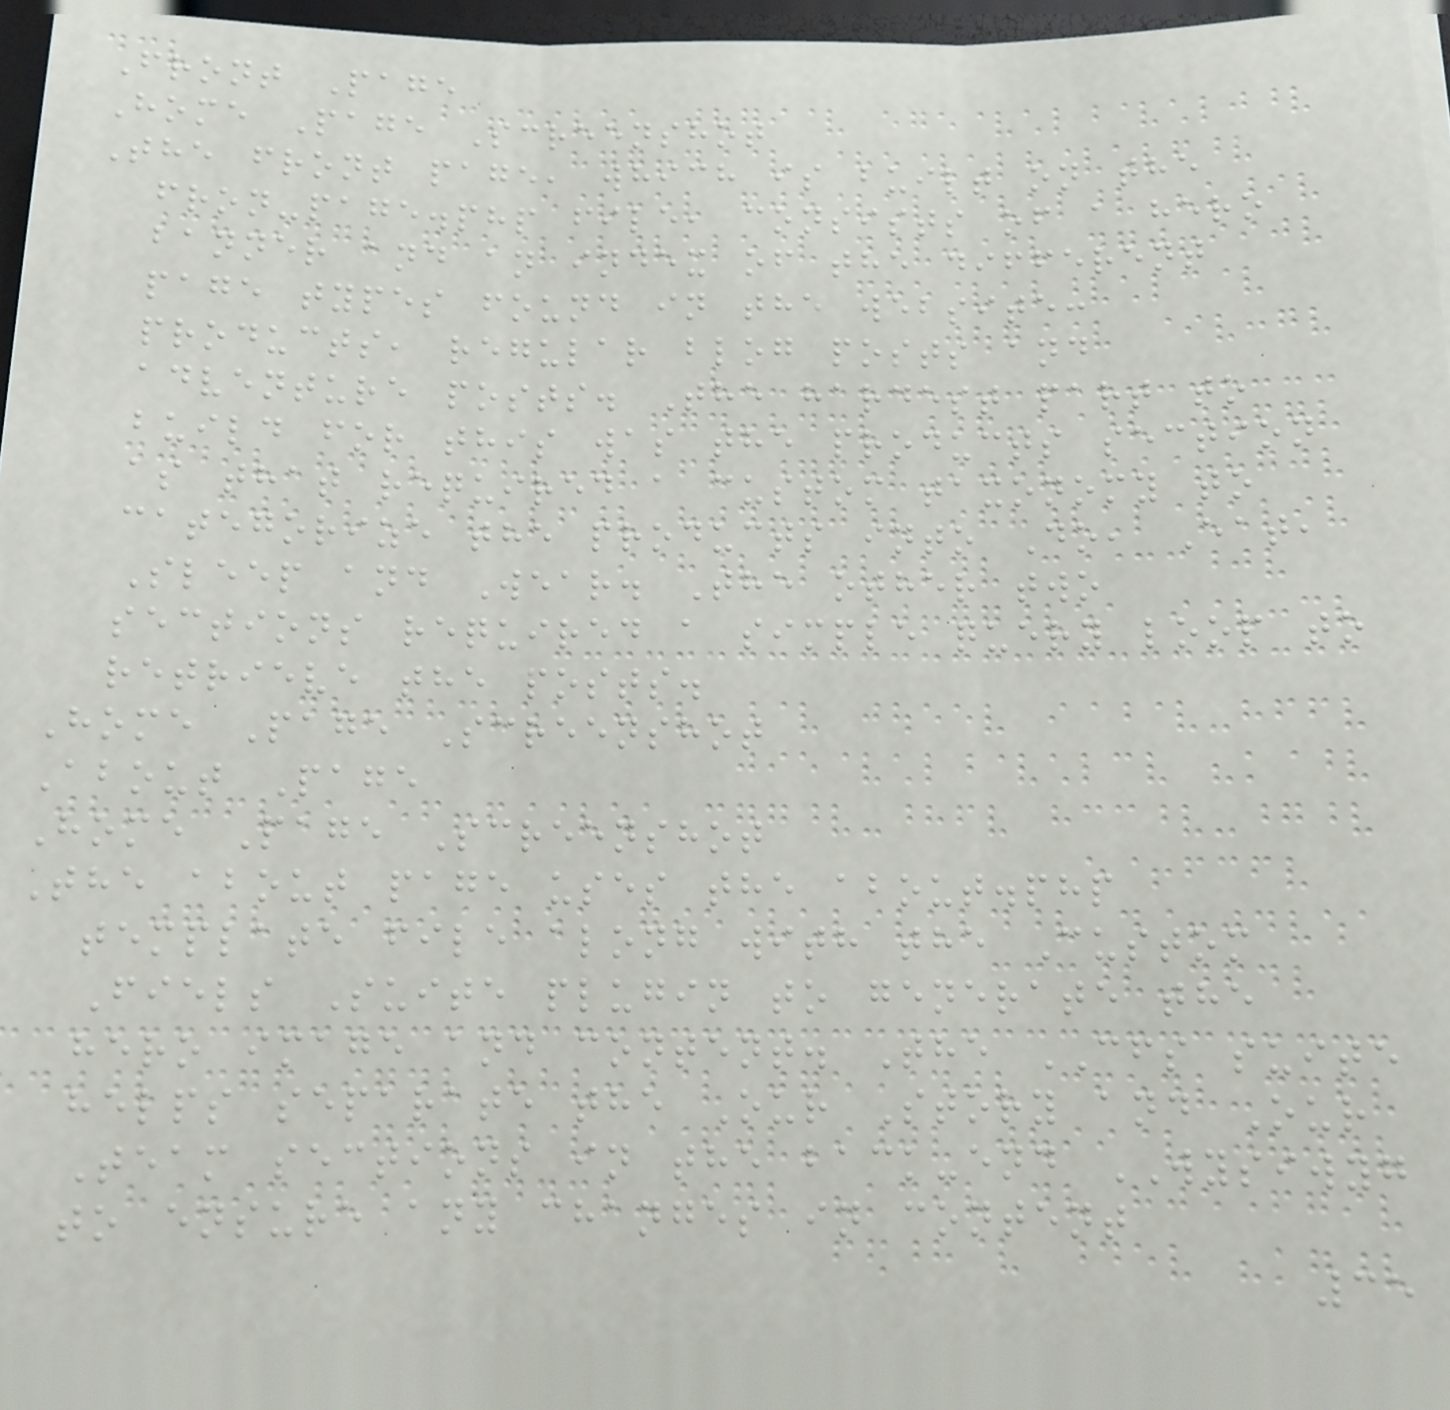Front Page
Home Page Screenshot
The front page, which is built on the
fron-page.php file, consists of a hero
banner and an index of the different
page types found in the website:
products, regular blog posts and
adventure posts. The hardest part to
build for this was the products section
as that required a custom taxonomy to
categorize the products into Do, Eat,
Sleep and Wear. The other two
sections required a simple query loop to
retrieve the posts.
Home Page Screenshot
About Page
Home Page Screenshot
The about page uses the about.php
template file along with the Custom
Fiels Suite plugin to generate the
hero image and content. The CFS suite
helps separate the Our Story and Our
Team sections in the back-end WYSIWYG
to ensure any changes in content
35
